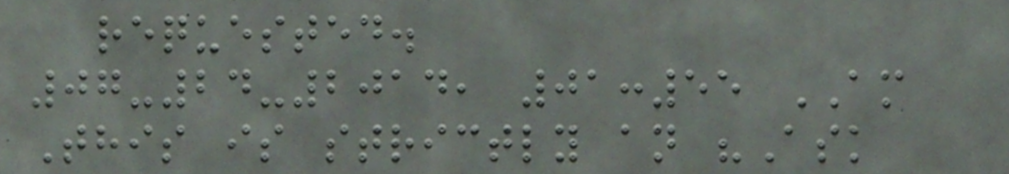requested.
07-24-2014, 01:55 AM
This is strictly an "Ask
